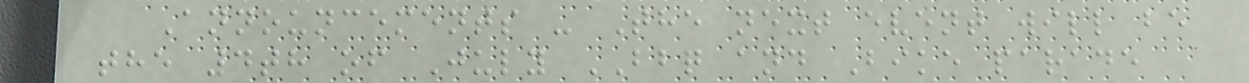Announcements - The next event will be
the 4th of July BBQ and Bike parade
